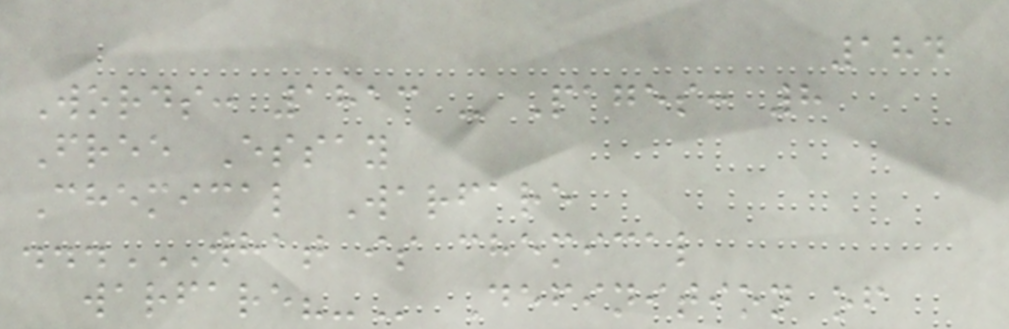184
Words: 1813 - Pages: 8
Free Essay
Chemical Warfare
...WHAT IS CHEMICAL
WARFARE?- Definition of
